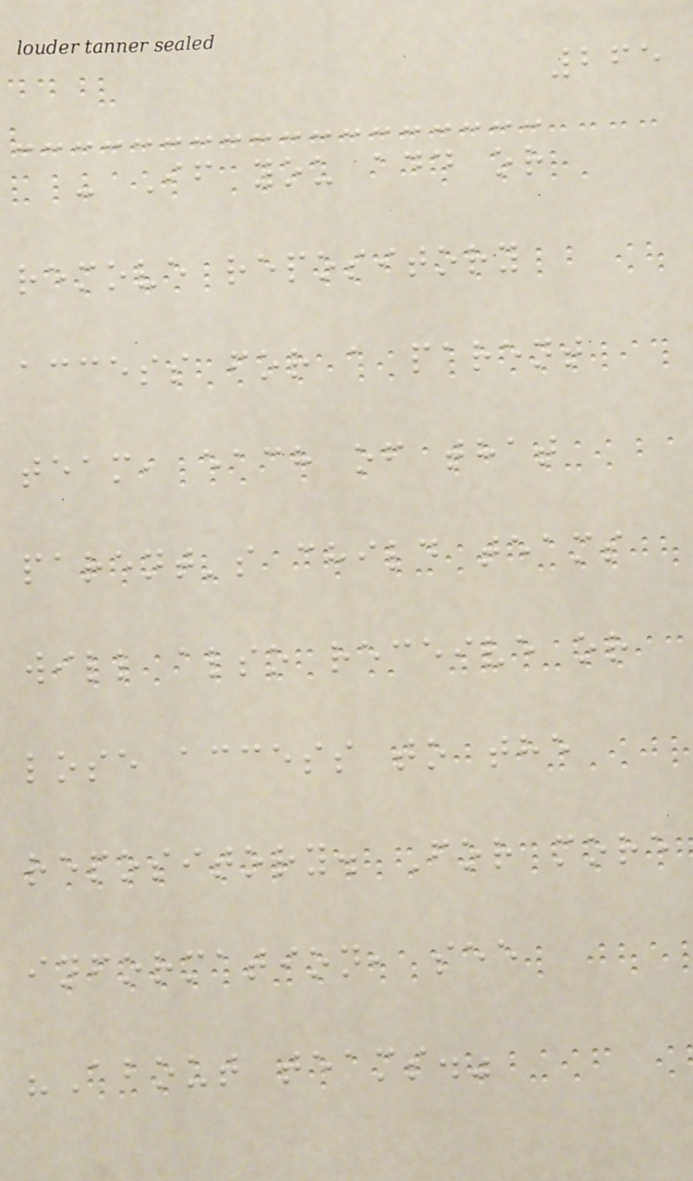265
- If you add or
remove repository
access for a parent
team, each of that
parent's child teams
will also receive or
lose access to the
repository. For more
information, see
"About teams."
